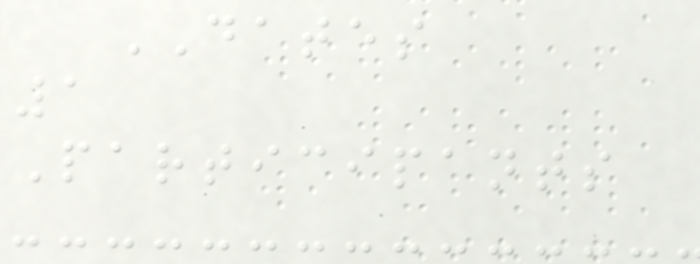DATES
1
Participants
